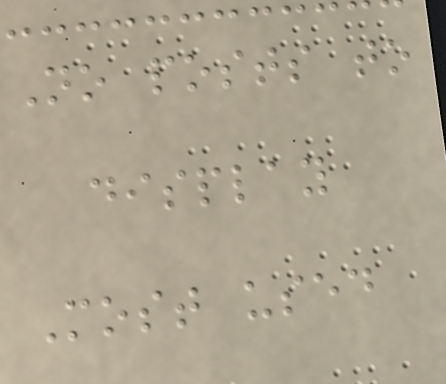No posts to
display
Most used
